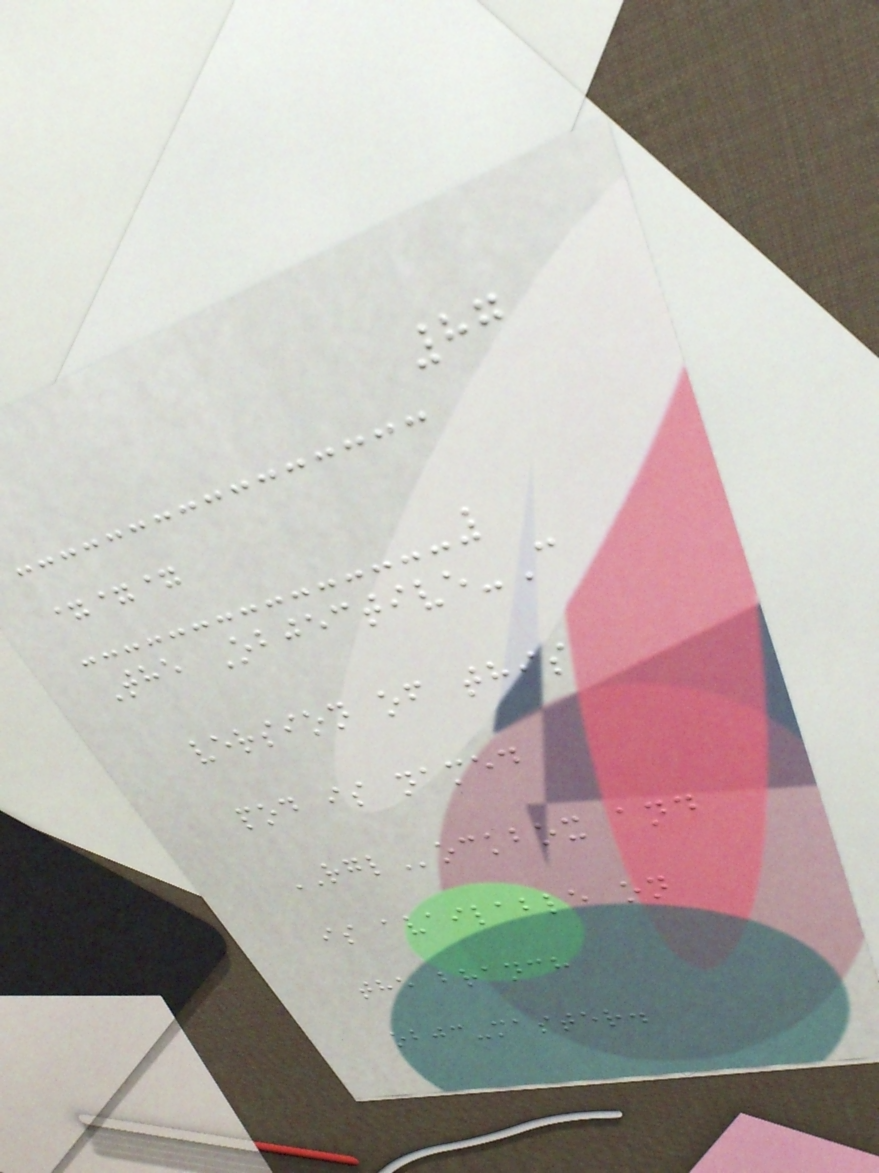87
===
The Objective-C
version of this
pod is named
RGLockbox and
is available on
the branch
objc-master.
